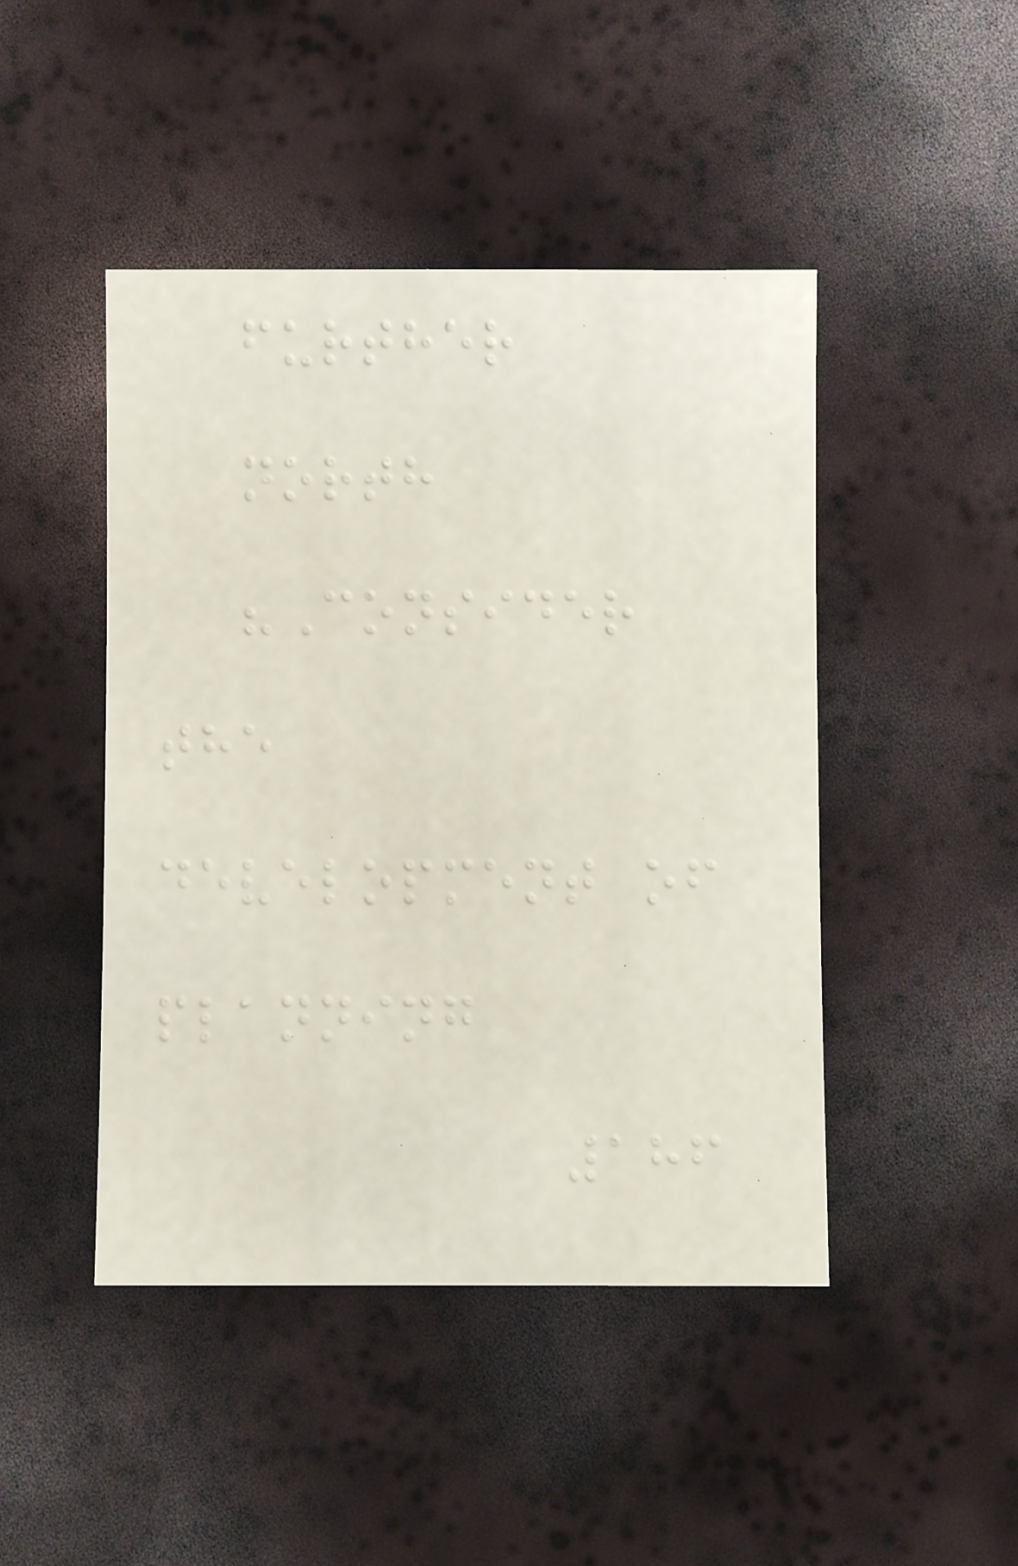further
north
"Consider
the
development of
planning
186
